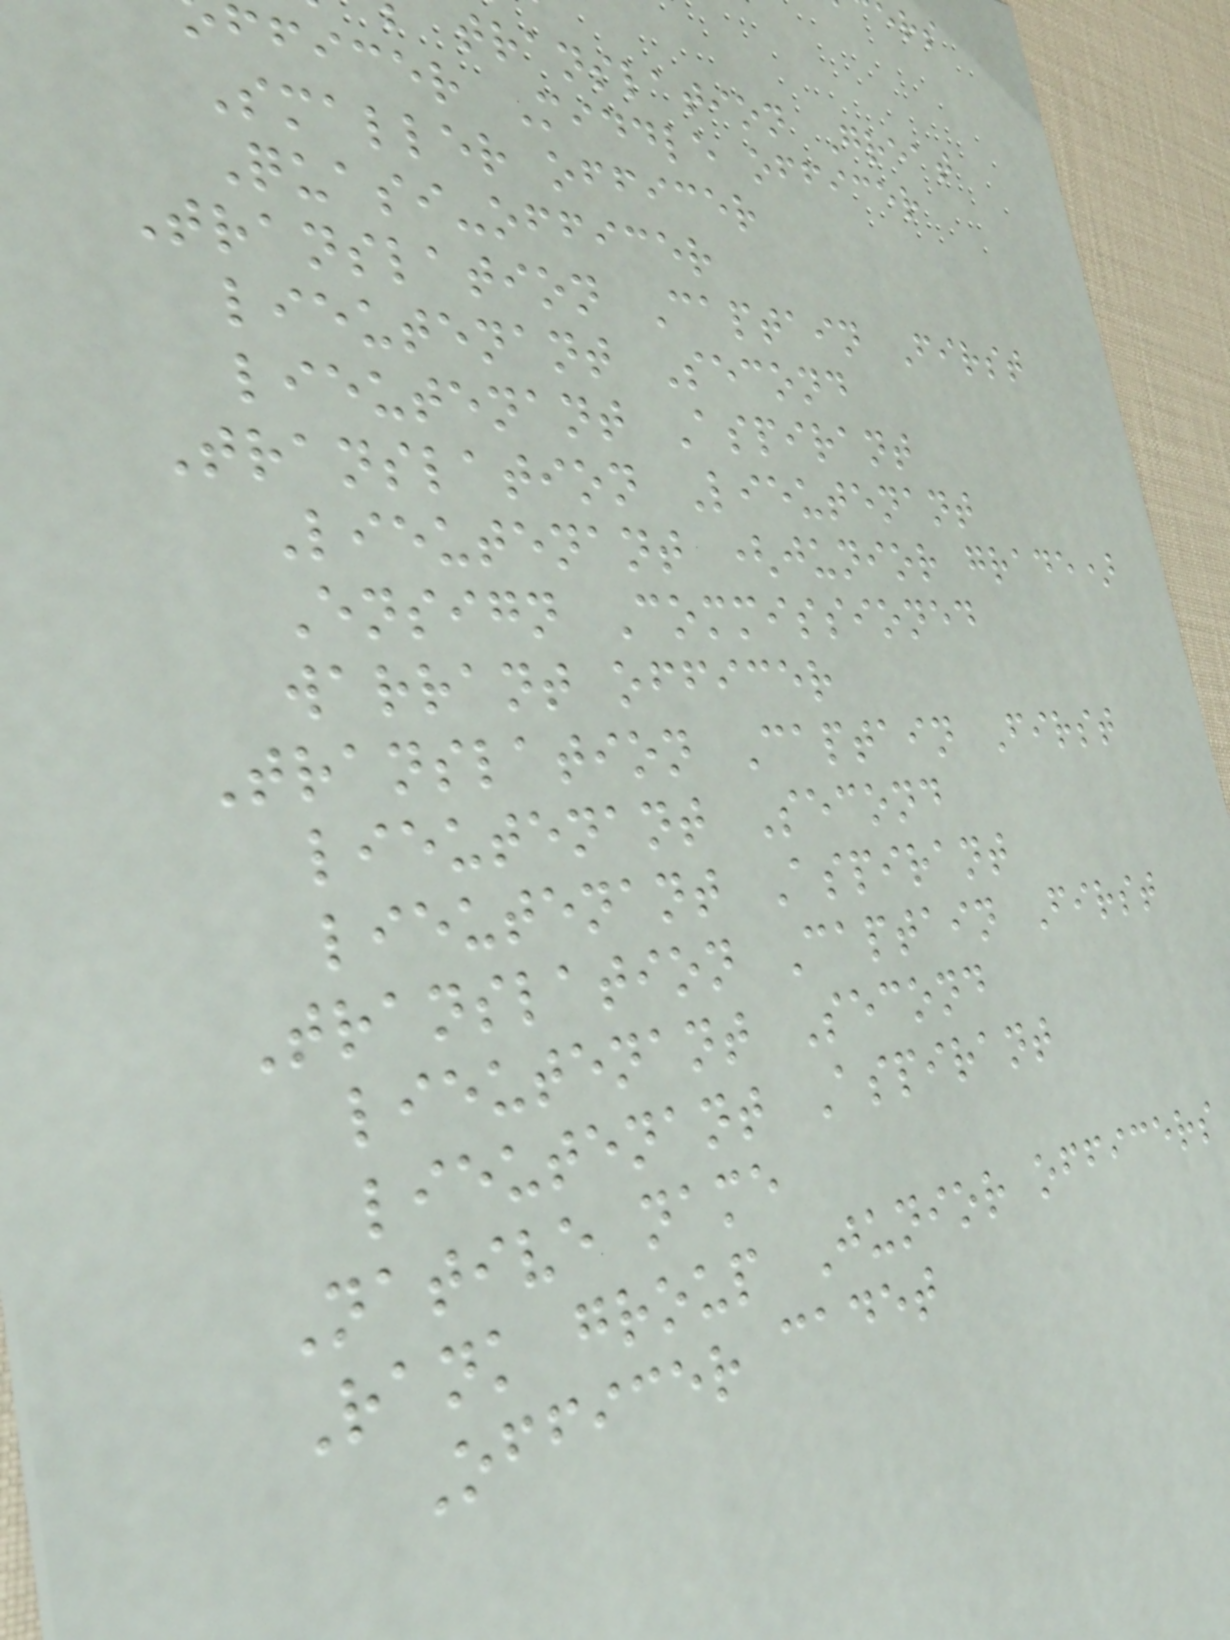translation Great
fficer Middle officer
Smaller officer
Quasi-officer
Translation Captain First
lieutenant Second
lieutenant Aspirant
Translation Lieutenant
Lieutenant (junior grade)
Ensign Commissioned
warrant officer
Translation Captain First
lieutenant Second
lieutenant Aspirant
Translation Captain First
lieutenant Second
lieutenant Aspirant
Native name
Rank group Junior officers
Officer cadet
